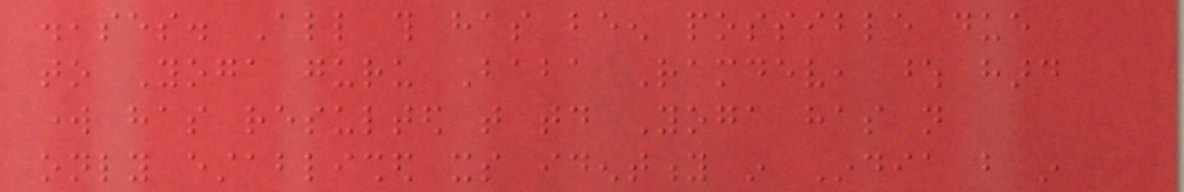diseases. All this has been possible due
to Yoga guru Baba Ramdev, whose hard
work has resulted that today Yoga has not
only established its identity in India but in
